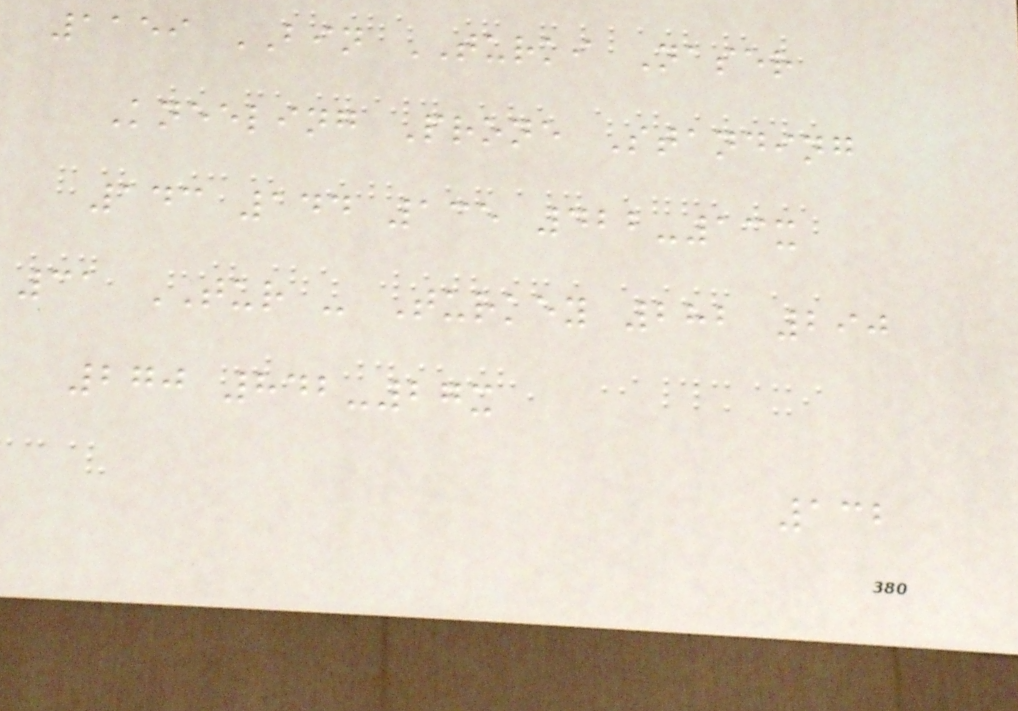1159 BIN TURKI Naser
Kneeling Prone Standing
143 144 135 422-13x
31 TUR - Turkey 282 290
270 842-27x
132
